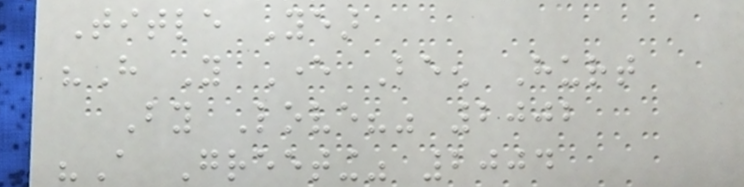Title Year
"Have You Ever Been Hurt
By Love?" 2002
"A Greeting" 2004
